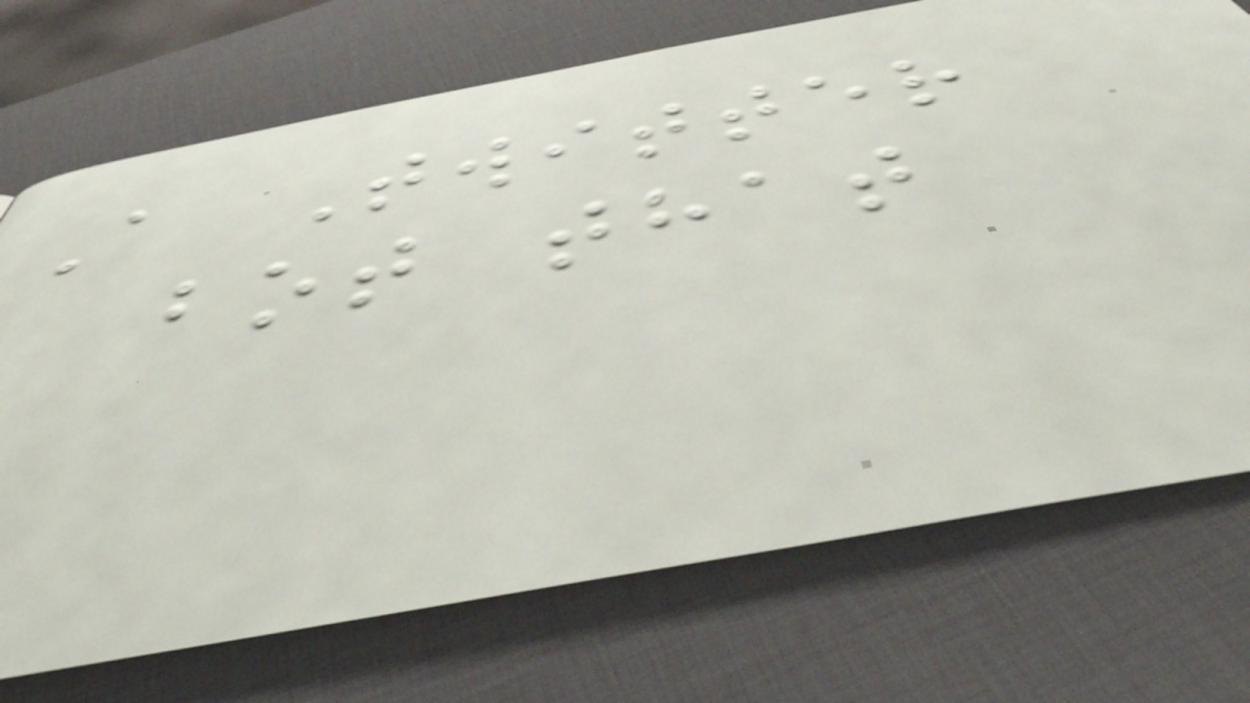A Twitter
bot that
